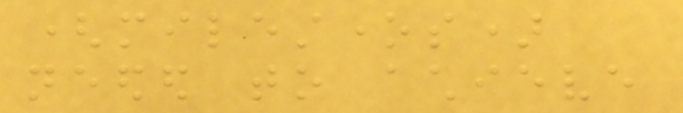(milestones)
needed to achieve
